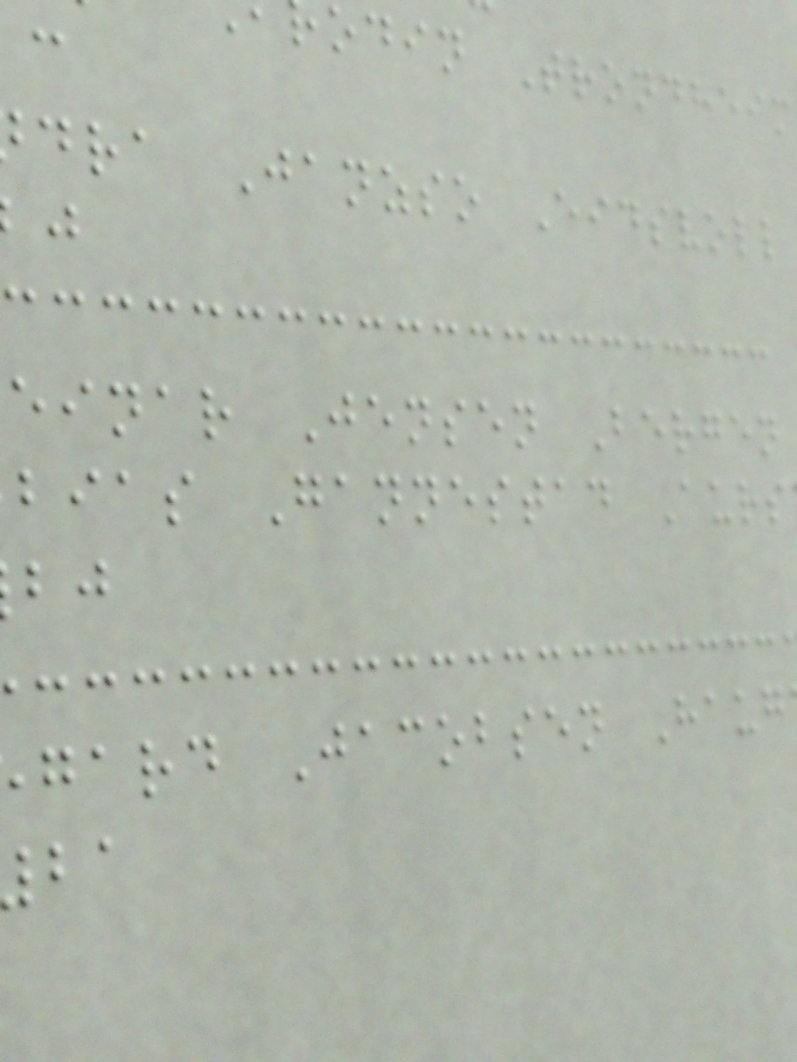odin Trondheim
dra Janzso Eidsvoll
einar Jensen Bergen
bias Gannestad Aurs
gard Jacobsen Haug
